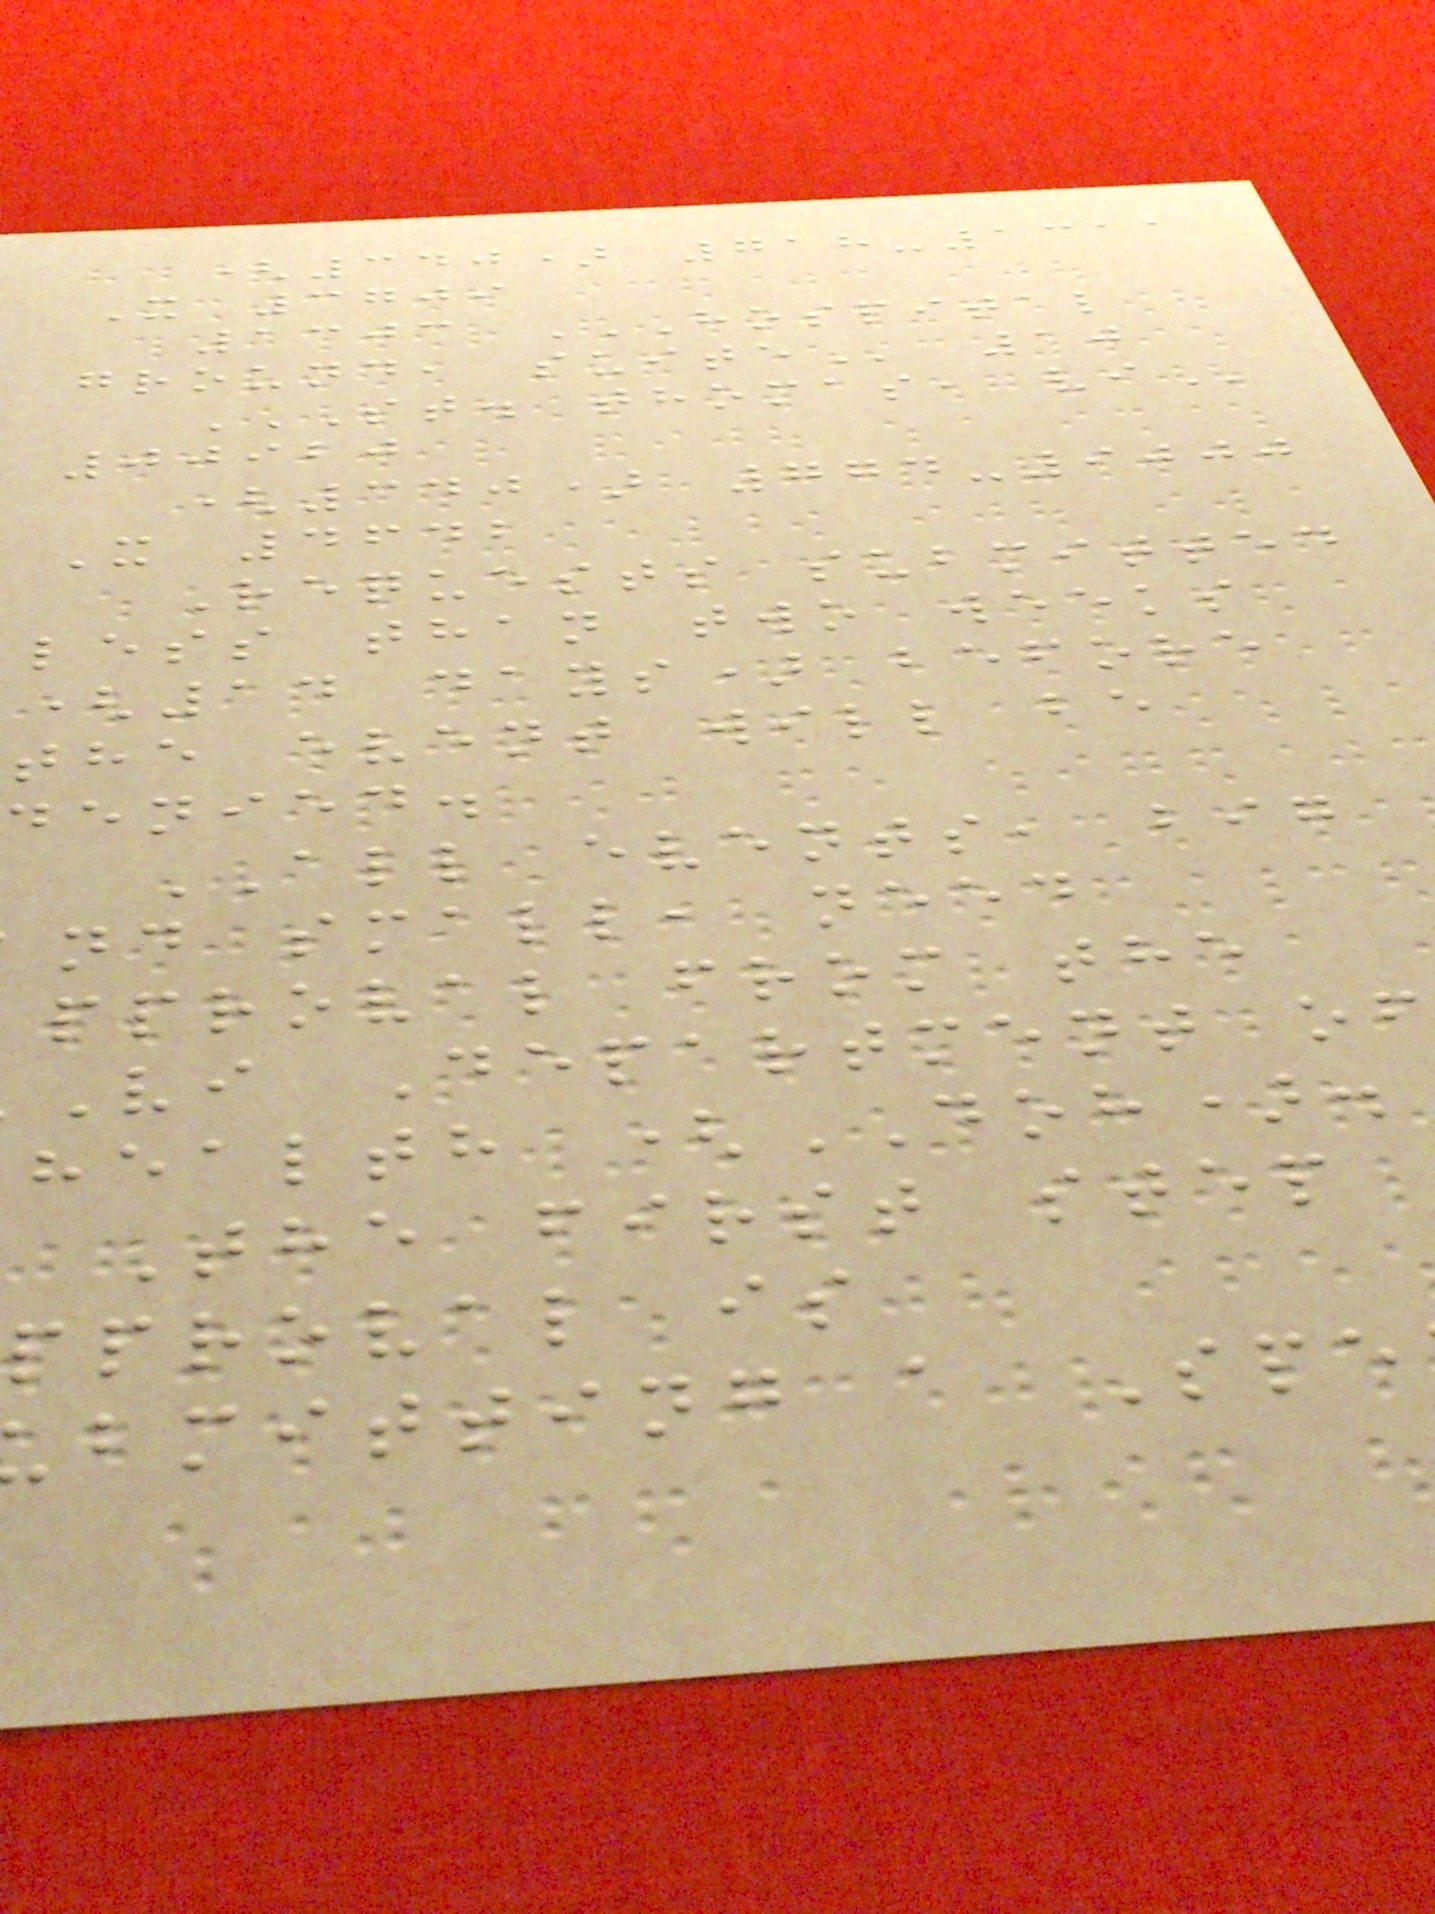(340) 718-1311
X 3709
1303 HOSPITAL
ground,
ST. THOMAS, VI
00920
(340) 774-9000
X 4642
Requests submitted
less than two weeks
(14 days) before
the event will be
denied.
ALL events, big
nd small, need
pproval from the
vi Department of
health (DOH).
The first step
pproval is
bmitting a Spe
